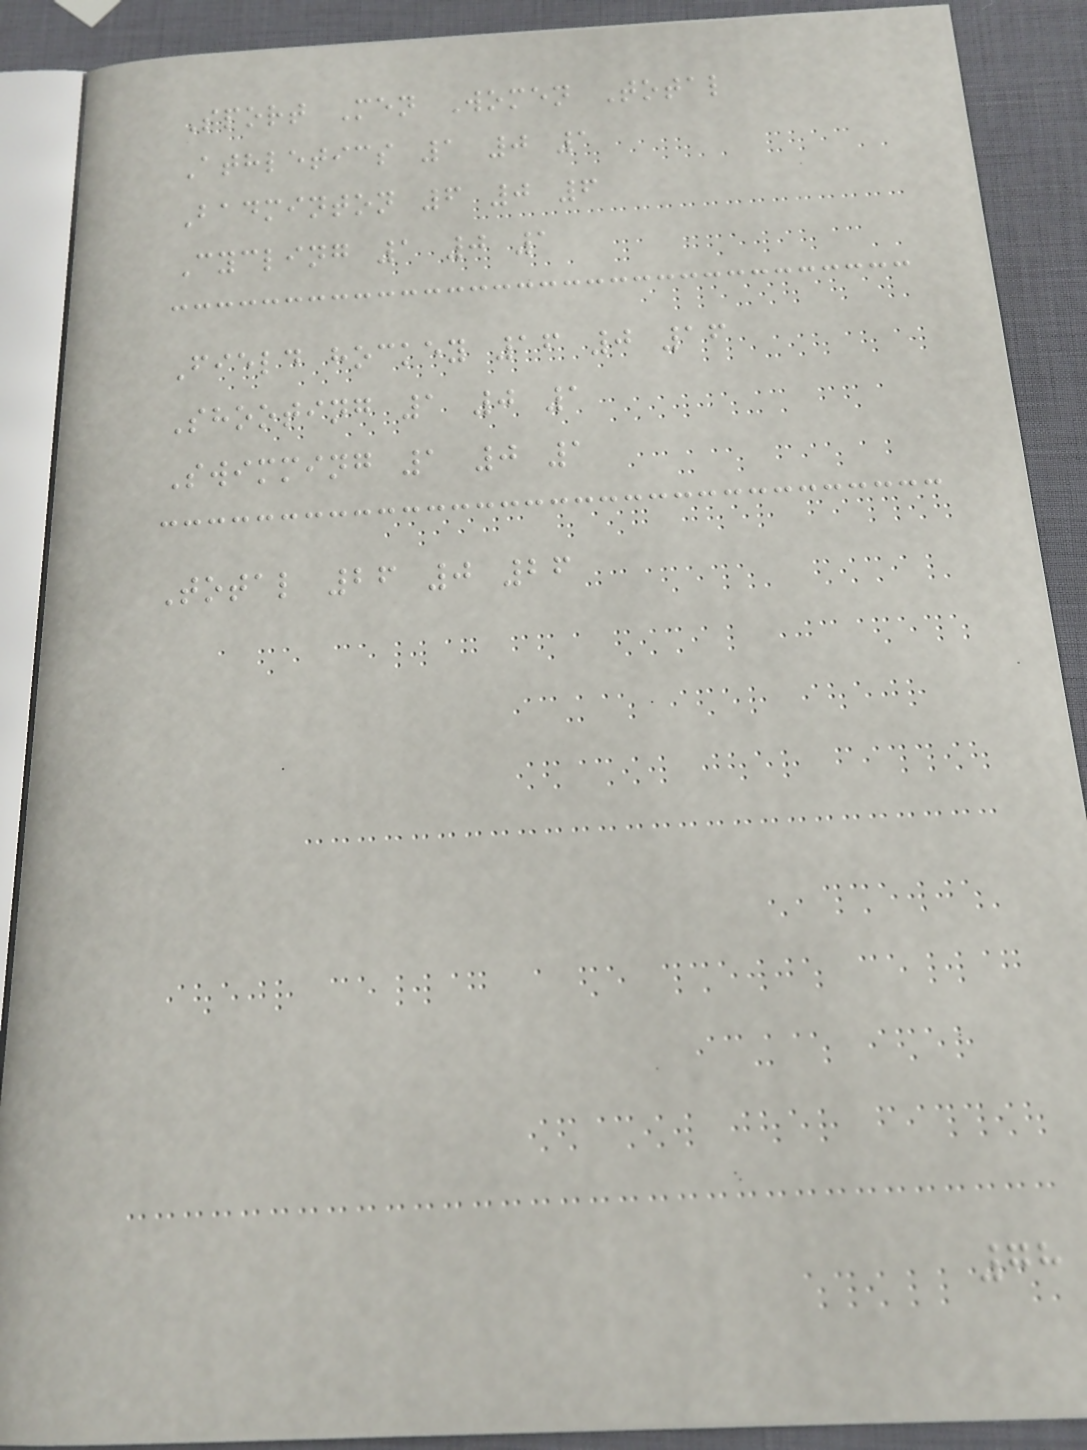Sport Men Women Total
Athletics 1 0 1
Badminton 6 0 6
Cycling 1 0 1
Field hockey 16 0 16
Shooting 1 0 1
Swimming 1 0 1
Total 26 0 26
78
